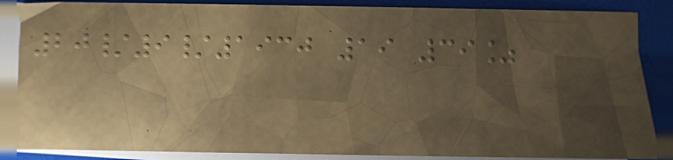20/9/1930 19 39%
